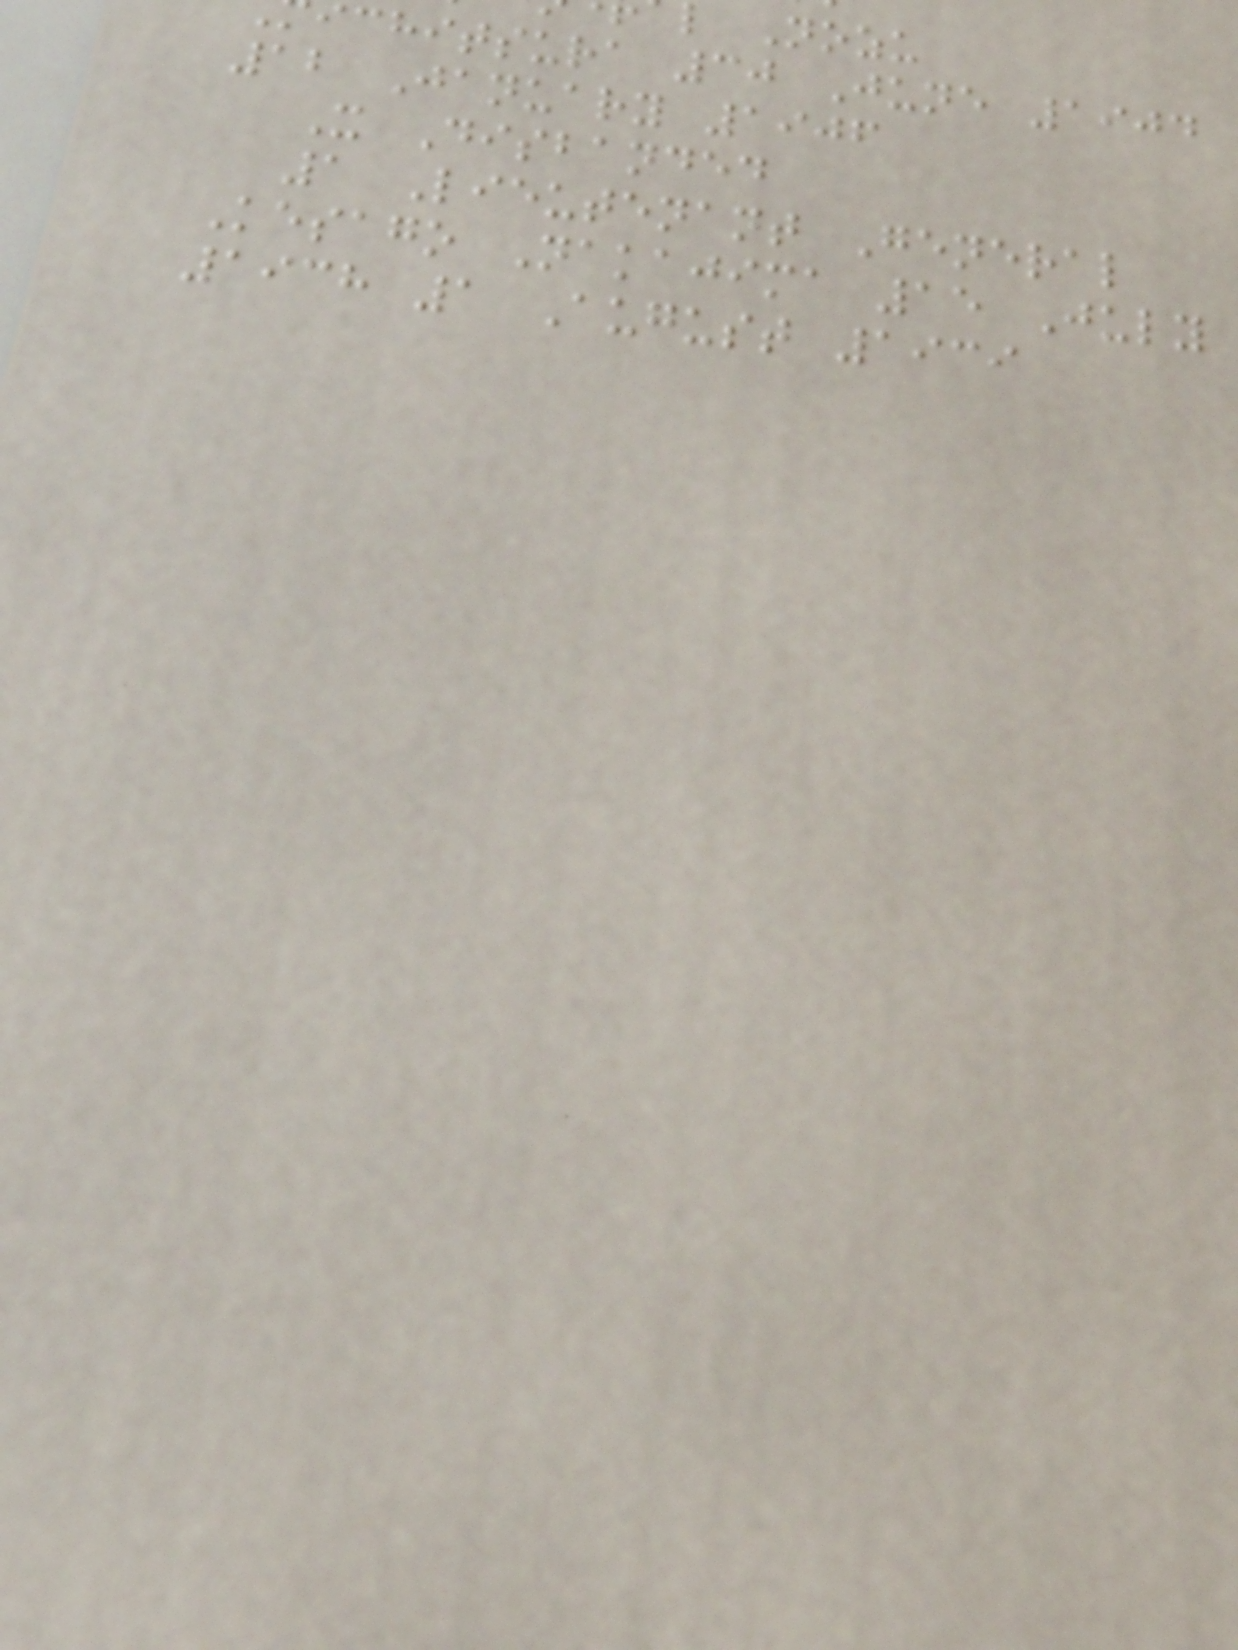l Nozu
chitsura 30 June 1904
12 January 1906
X Disbanded
1 Lieutenant General
Kesago Nakajima 15 July
1938 1 August 1939
